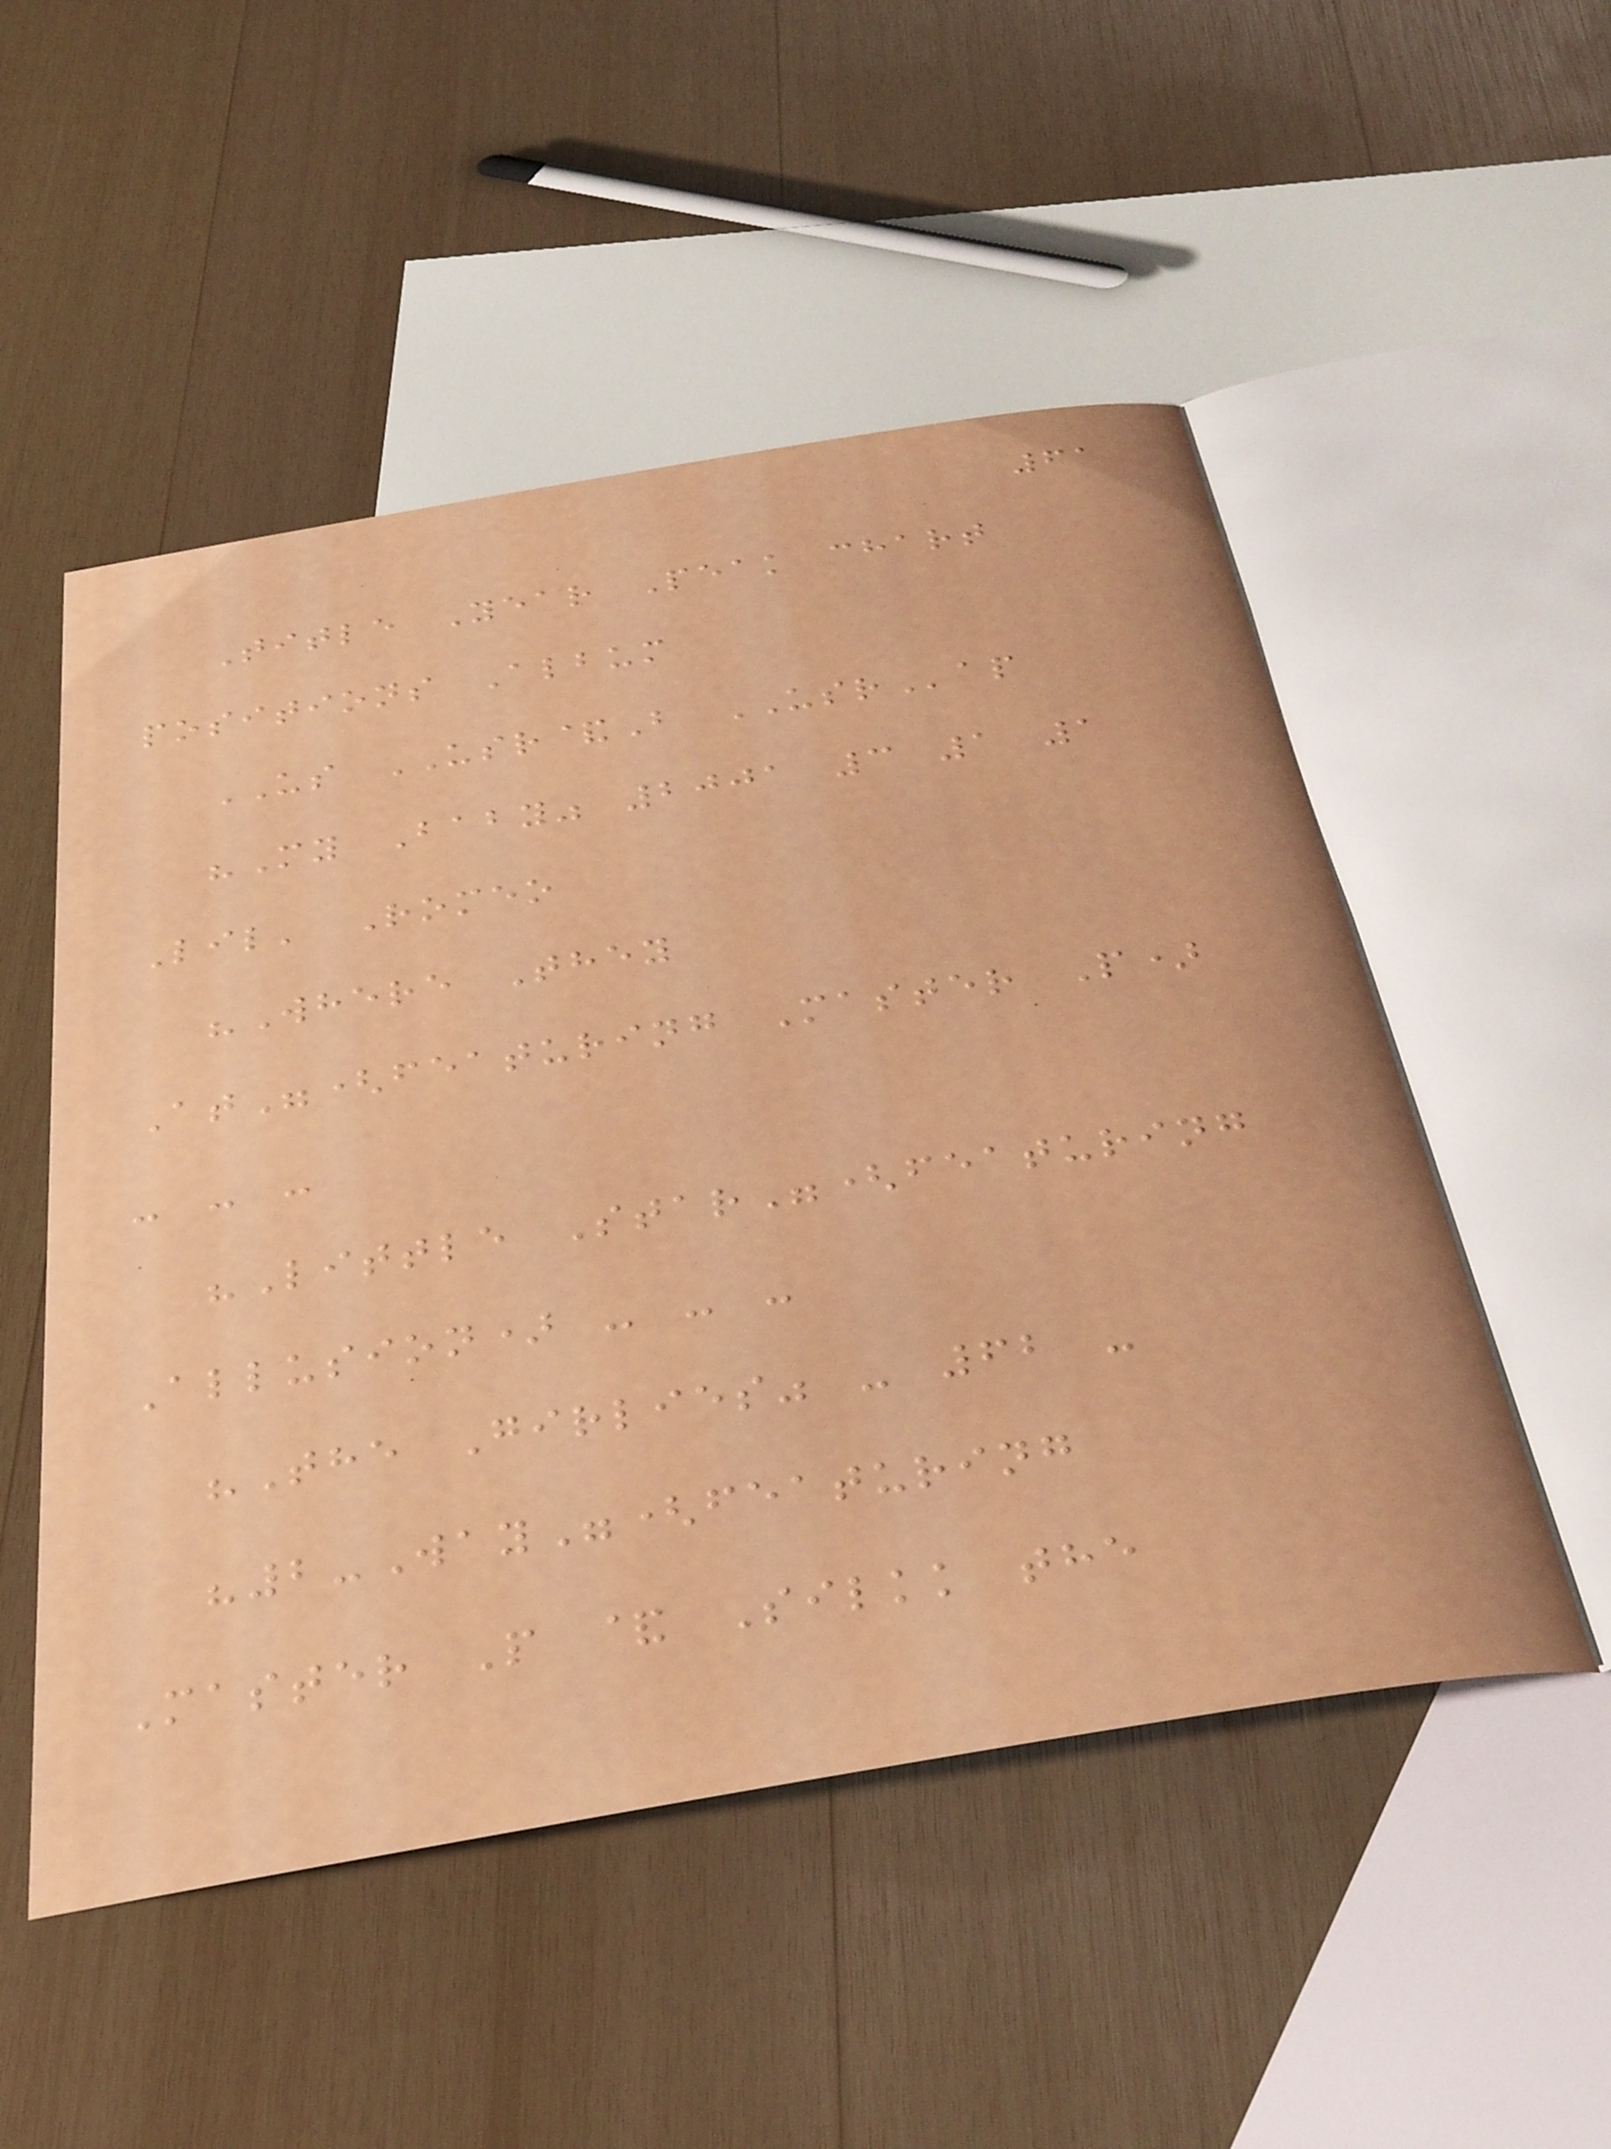61
Title Year Peak chart
positions Album
US USR&B USRap
"My Baby" 2001 3 1 1
Lil' Romeo
"Where They
At"(featuring Master P)
- - -
"Little Star"(featuring
Allusion) - - -
"The Girlies" - 62 -
"2-Way"(featuring
Master P & Silkk the
